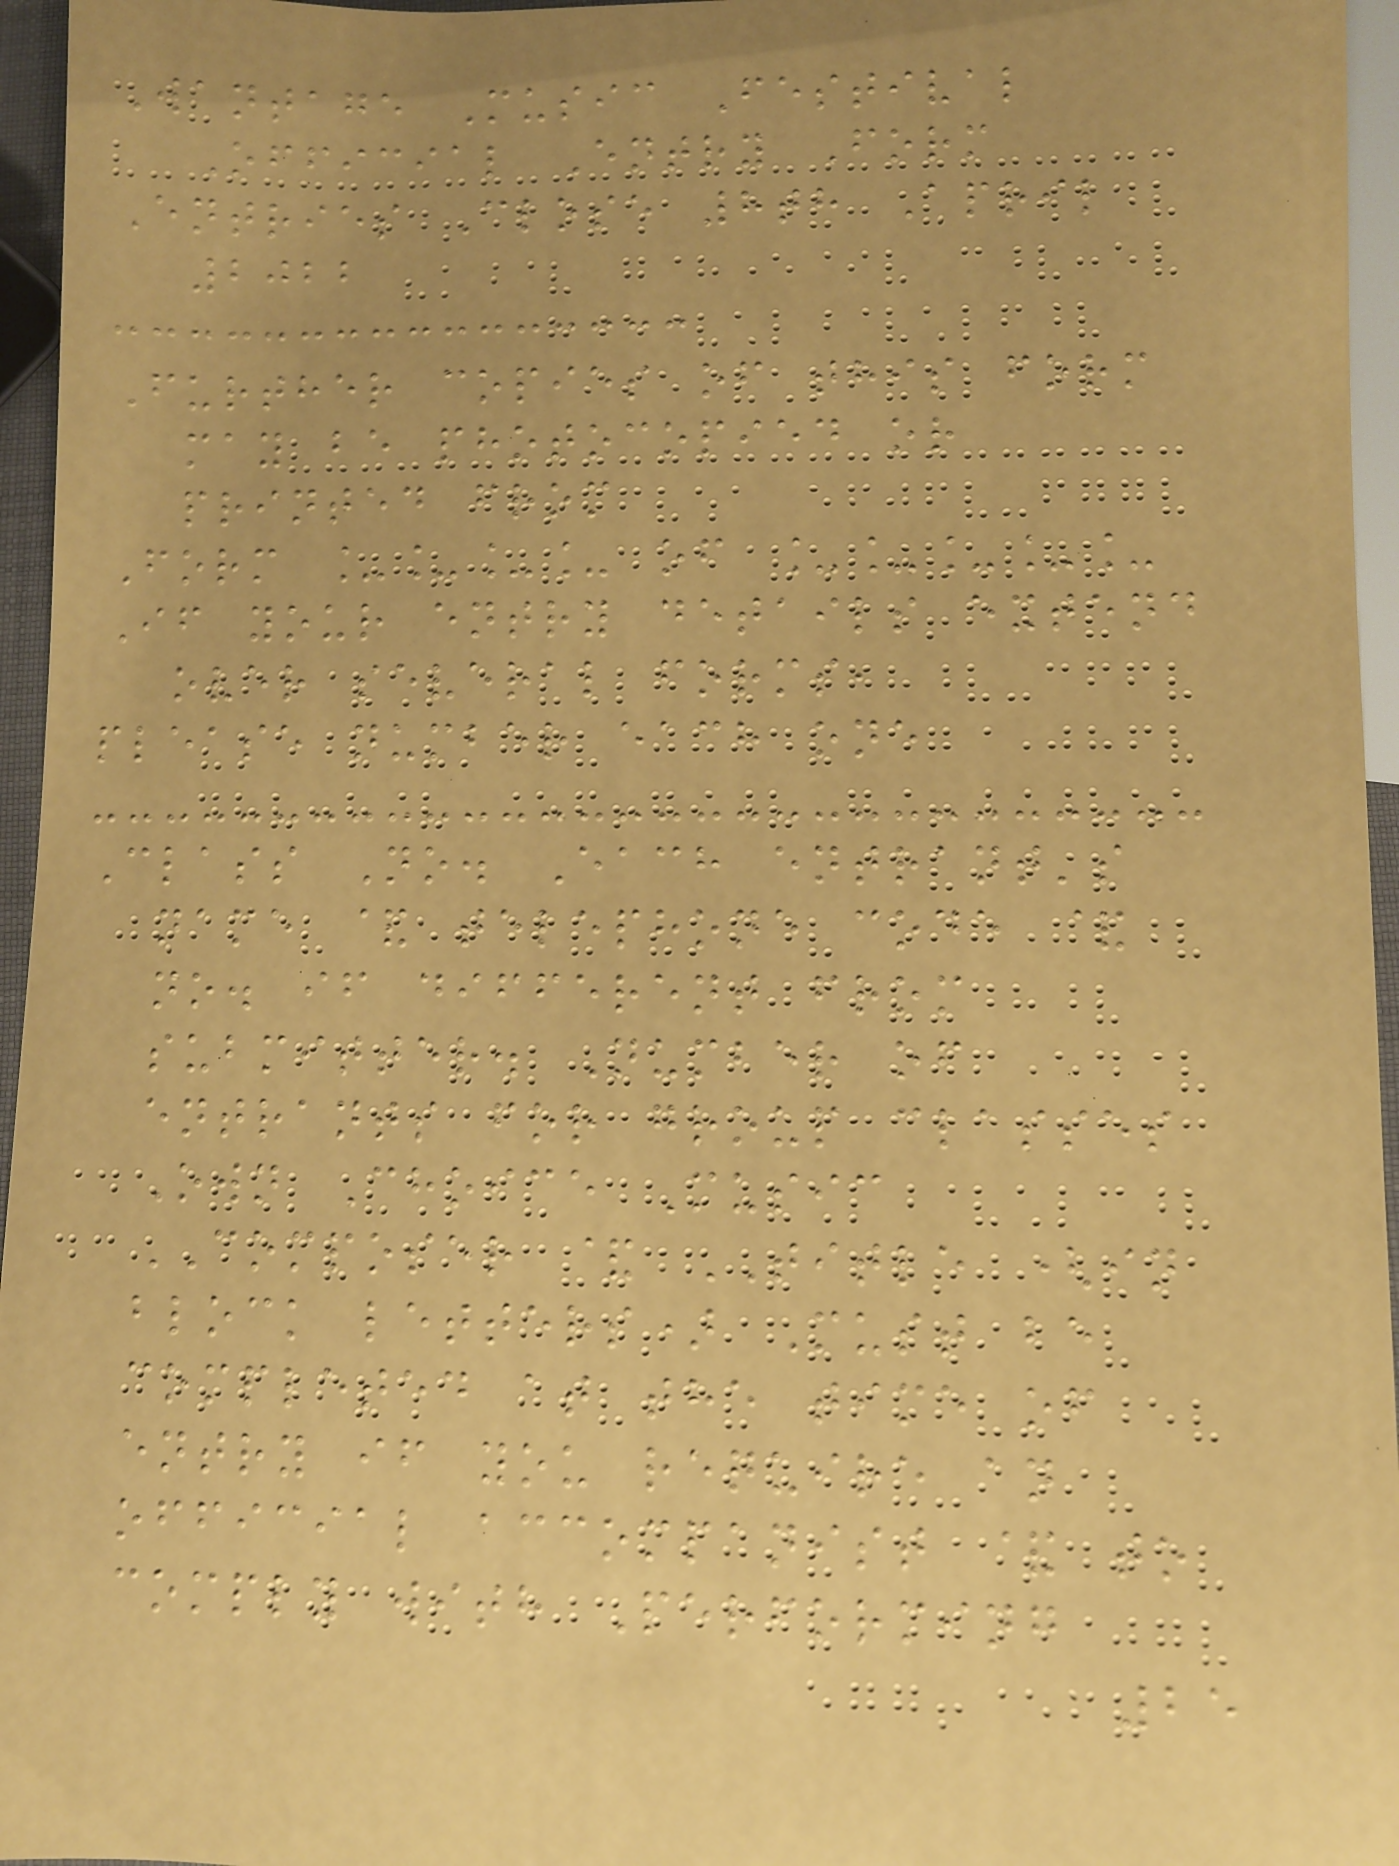Wantage Music Festival
Official Entry Form
Entries Close 8th April
2022
Further copies of this form
may be photocopied or
printed from
Form ____ of _____
If your entry details extend
over several forms,
please number each one
Class No. Each entrant's
name & telephone code &
no. if different from
submitter. Number of
entrants for group classes
Own Choice Music
COMPOSER & TITLE (in
block letters) Must be
completed at the time of
entry if you require an
official accompanist & to
comply with Performing
25
